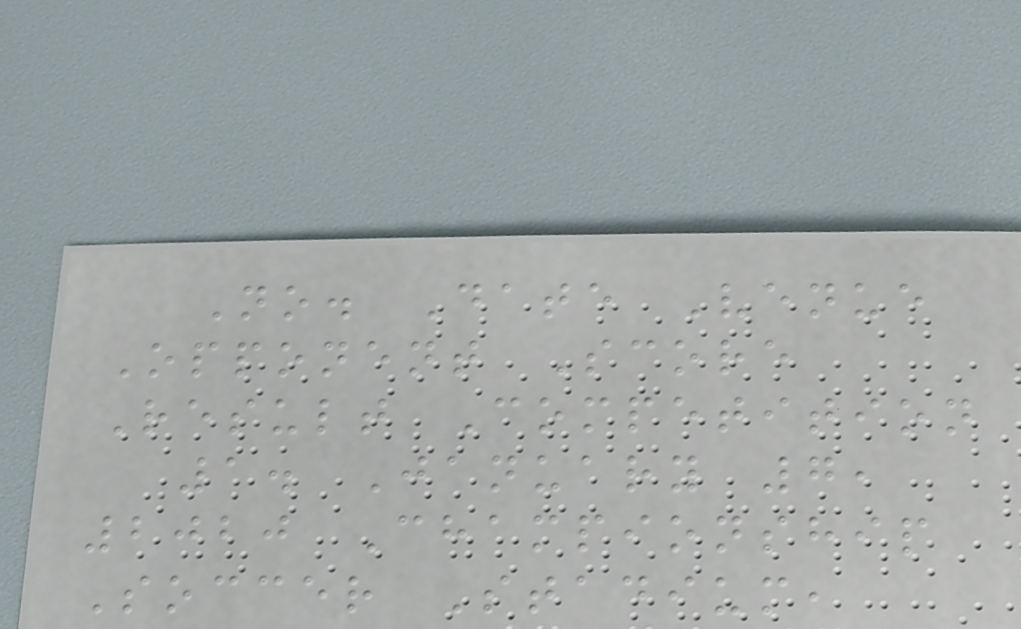No. Date Venue
Opponent Score
Result Competition
1. January 7,
2020 Championship
Soccer Stadium,
